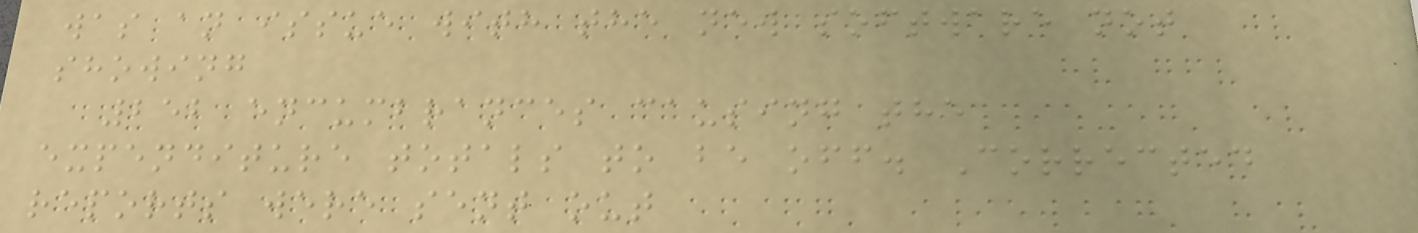was an issue with the new software not
showing
252 encumbrances causing the
expenditure totals to be off. Corrected
reports were sent out
